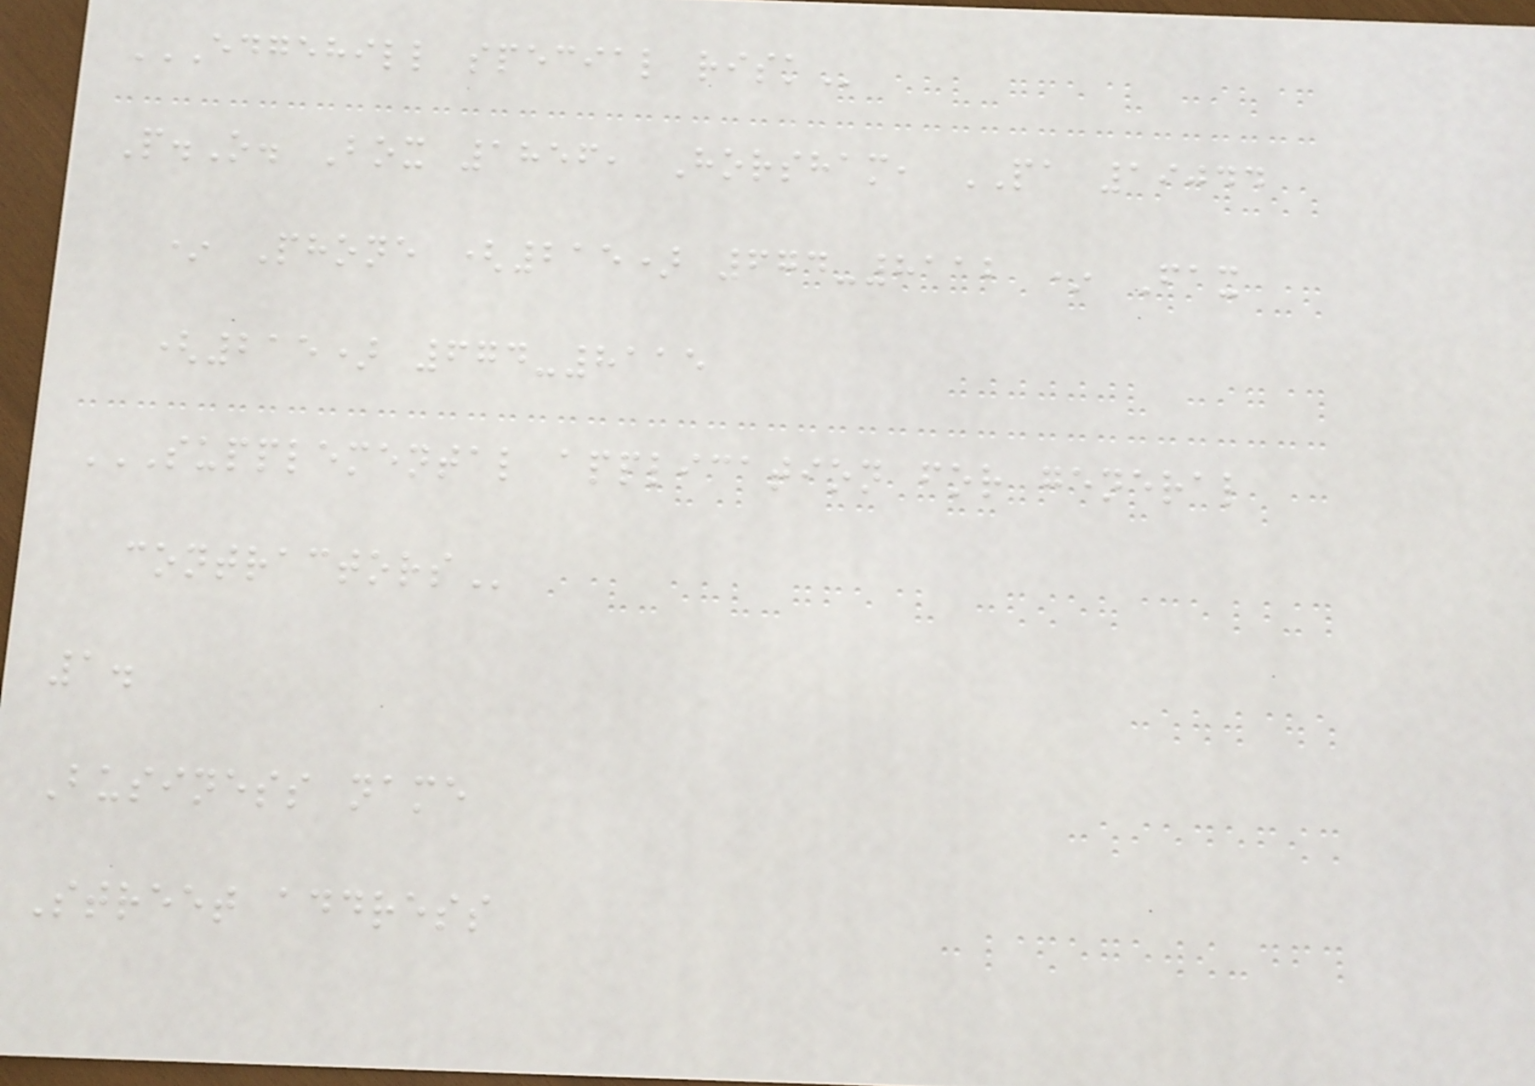EDGEHILL SPECIAL RISK
P.O. Box 1856, Horsham, PA 19044
* Phone (215) 674-8112 * Fax
(215) 674-8115
SUPPLEMENTAL APPLICATION FOR GENERAL
CONTRACTORS
1.
Business name
Street address
